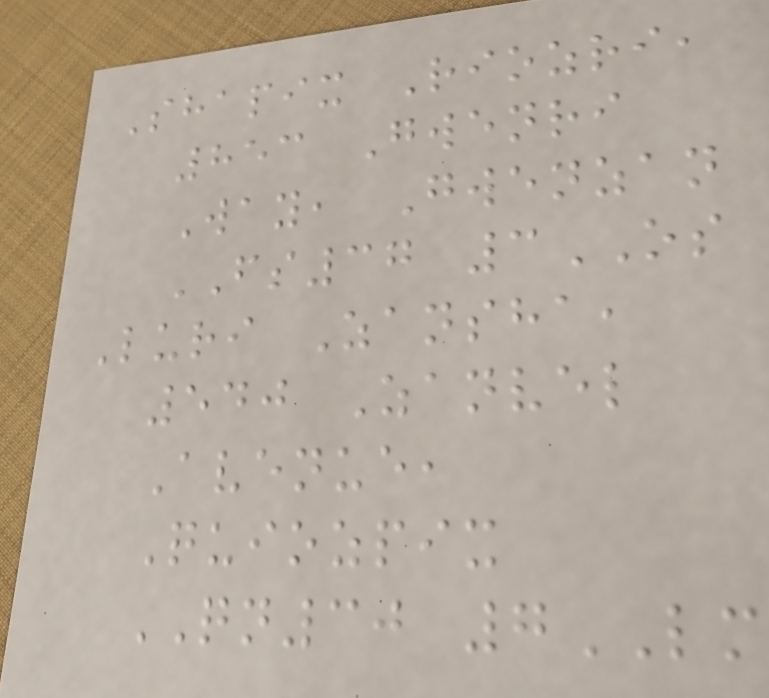Shapix Riozri,
853 Gwenri
Way, Gwenzan
FS37 3OS
Luri Zansha,
540 Zanvel
Avenue,
Quiozpix
QN30 7LM
